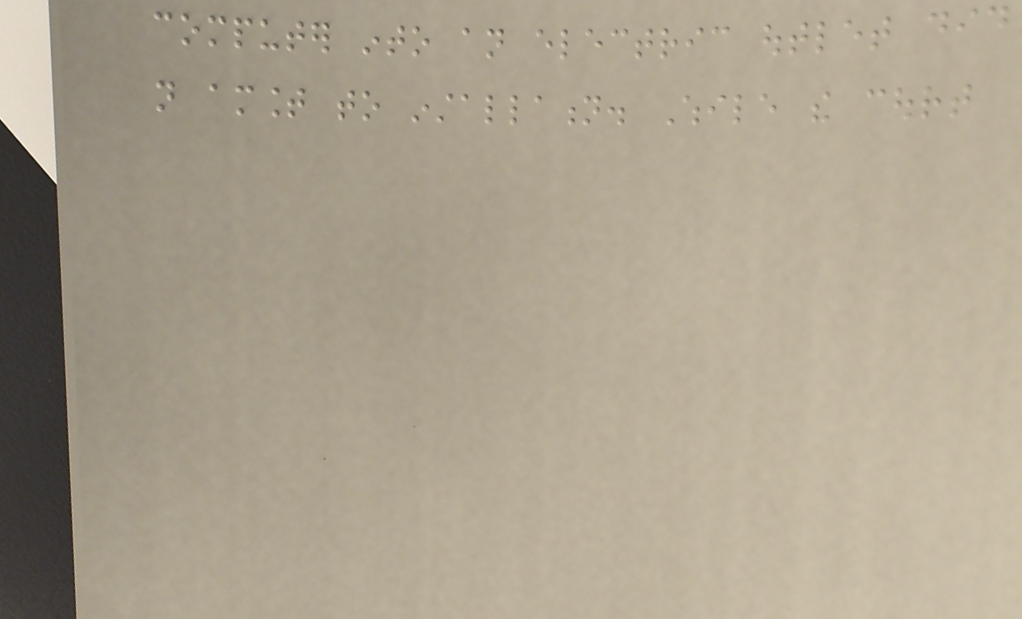computer into an electric outlet did
not amount to installation. While the court
